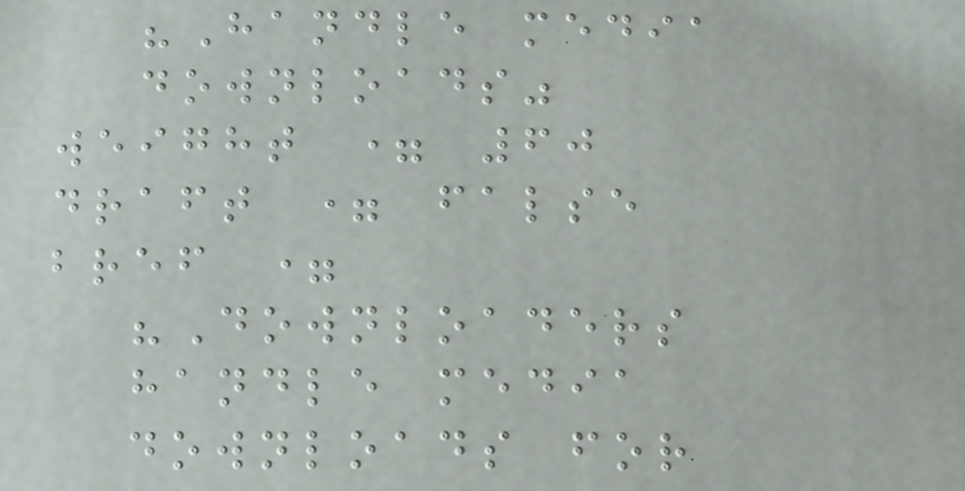"Handle media
downloads"
weight = 60
draft = false
bref =
"Downloaders
handle media
downloads for
